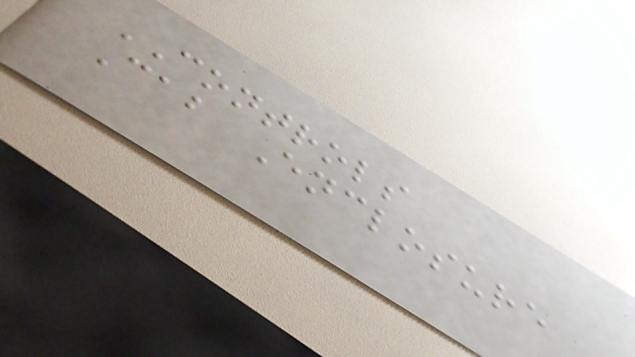CONTROLS
Cab Enclosure
